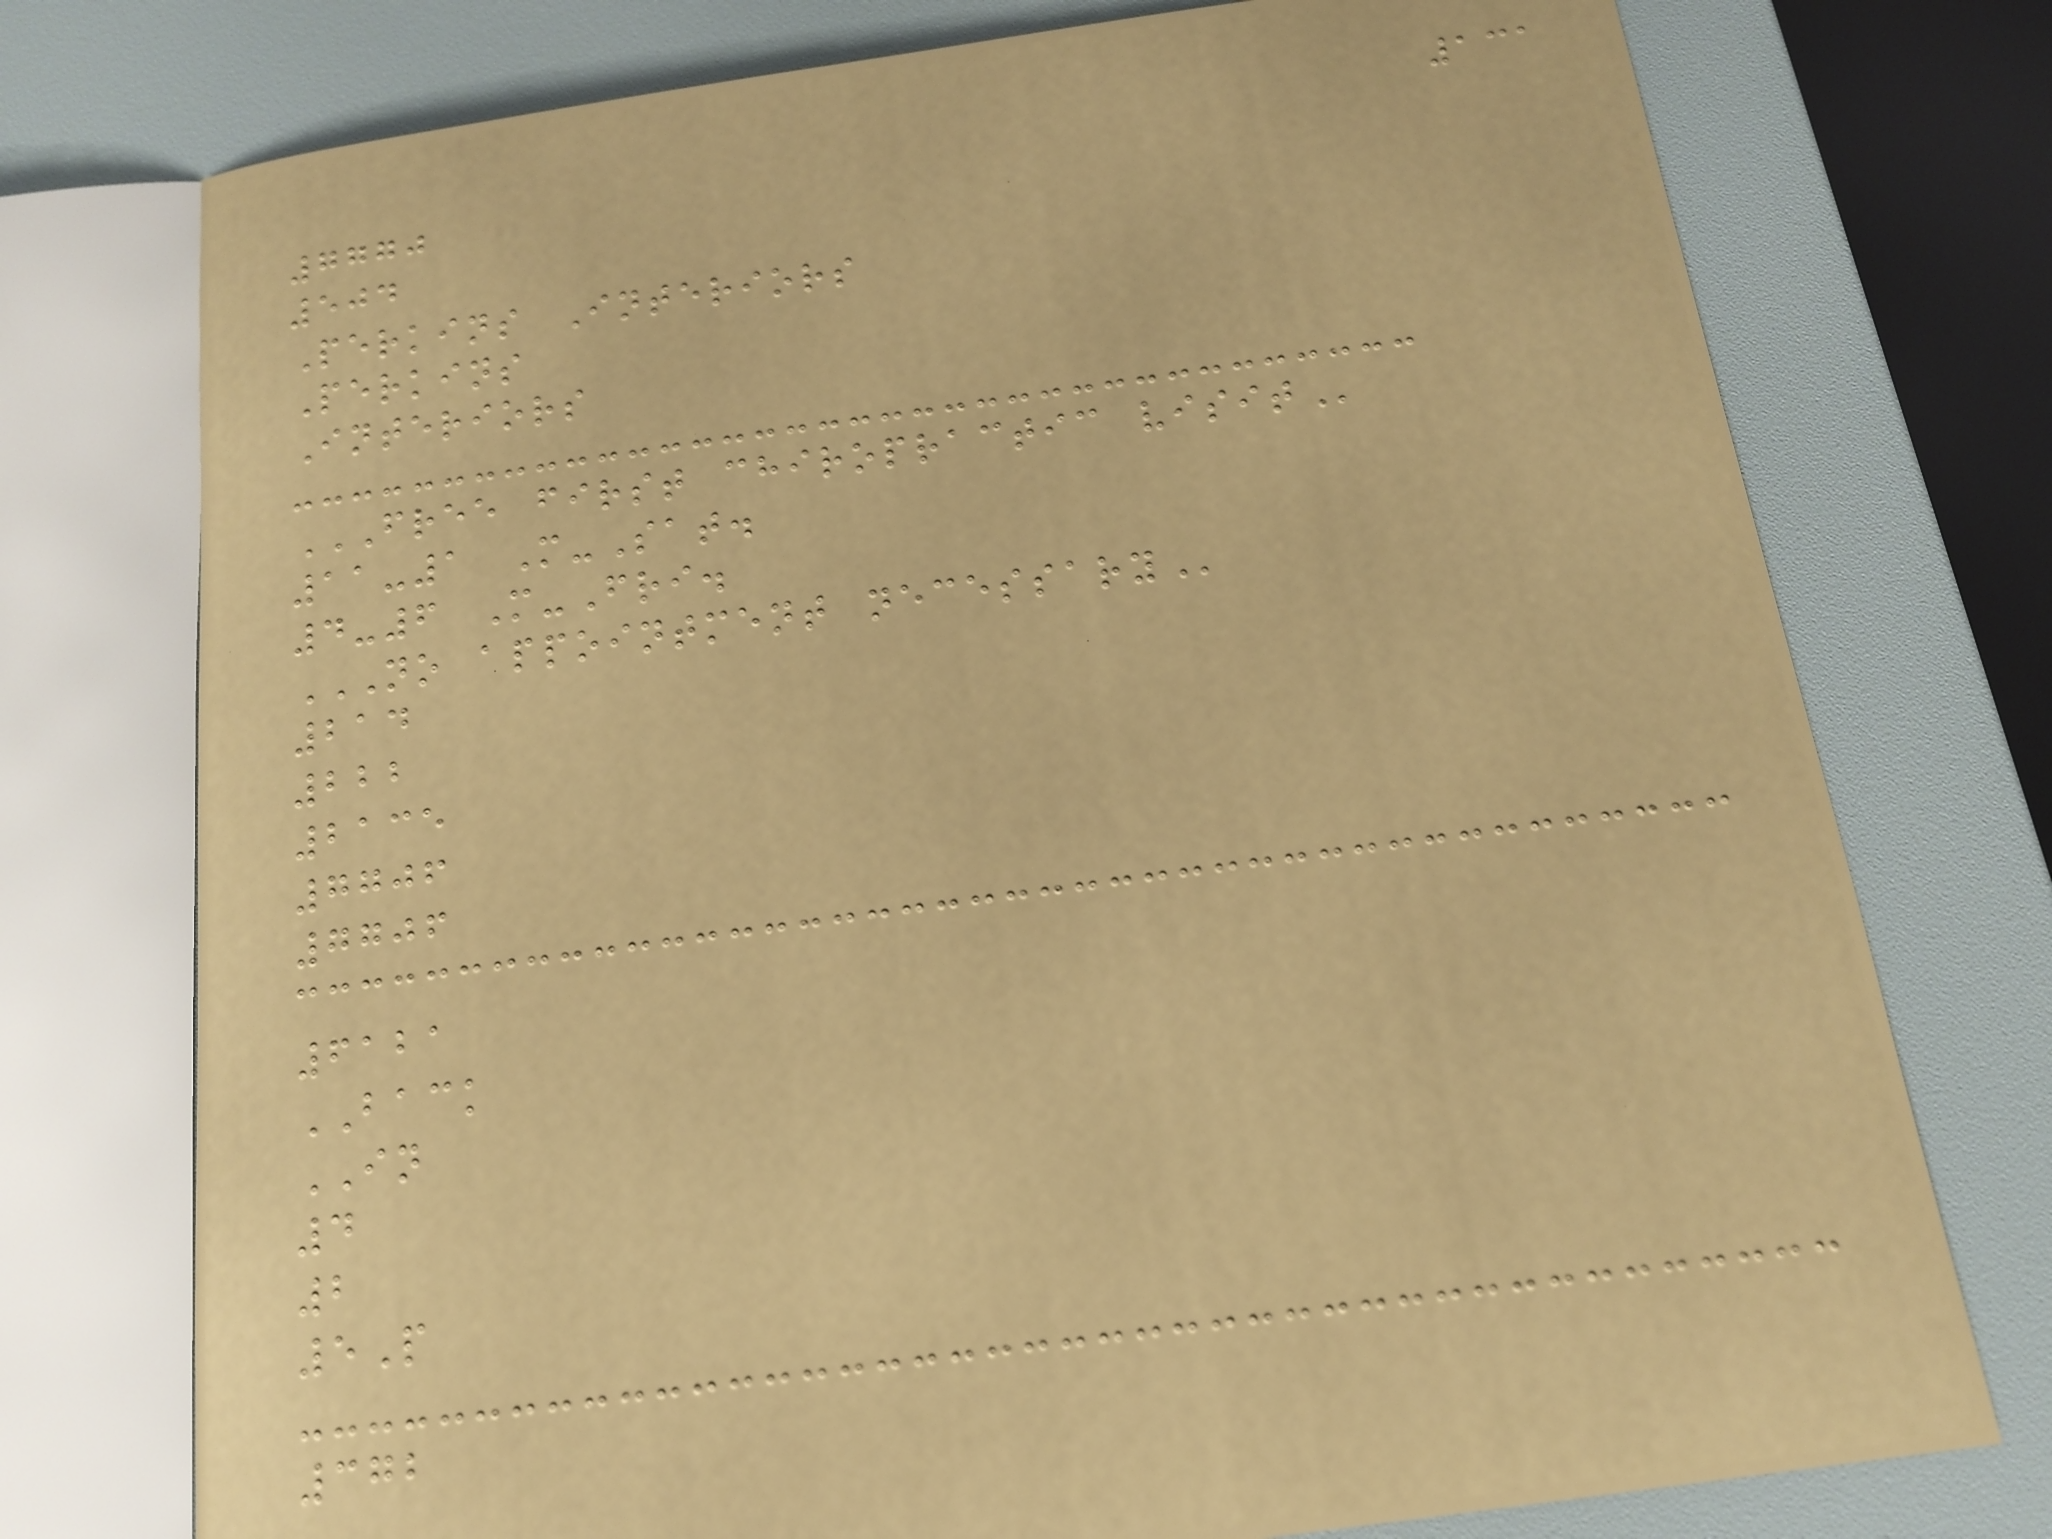131
7770
504
Perkins Interiors
Perkins
Interiors
FREE FIRST CHIROPRACTIC VISIT
11-1 M-Sat.
4-6 M-Fri.
NO APPOINTMENT NECESSARY
214
222
2135
7706
7706
6121
BACK
IN
4
2
5P
372
